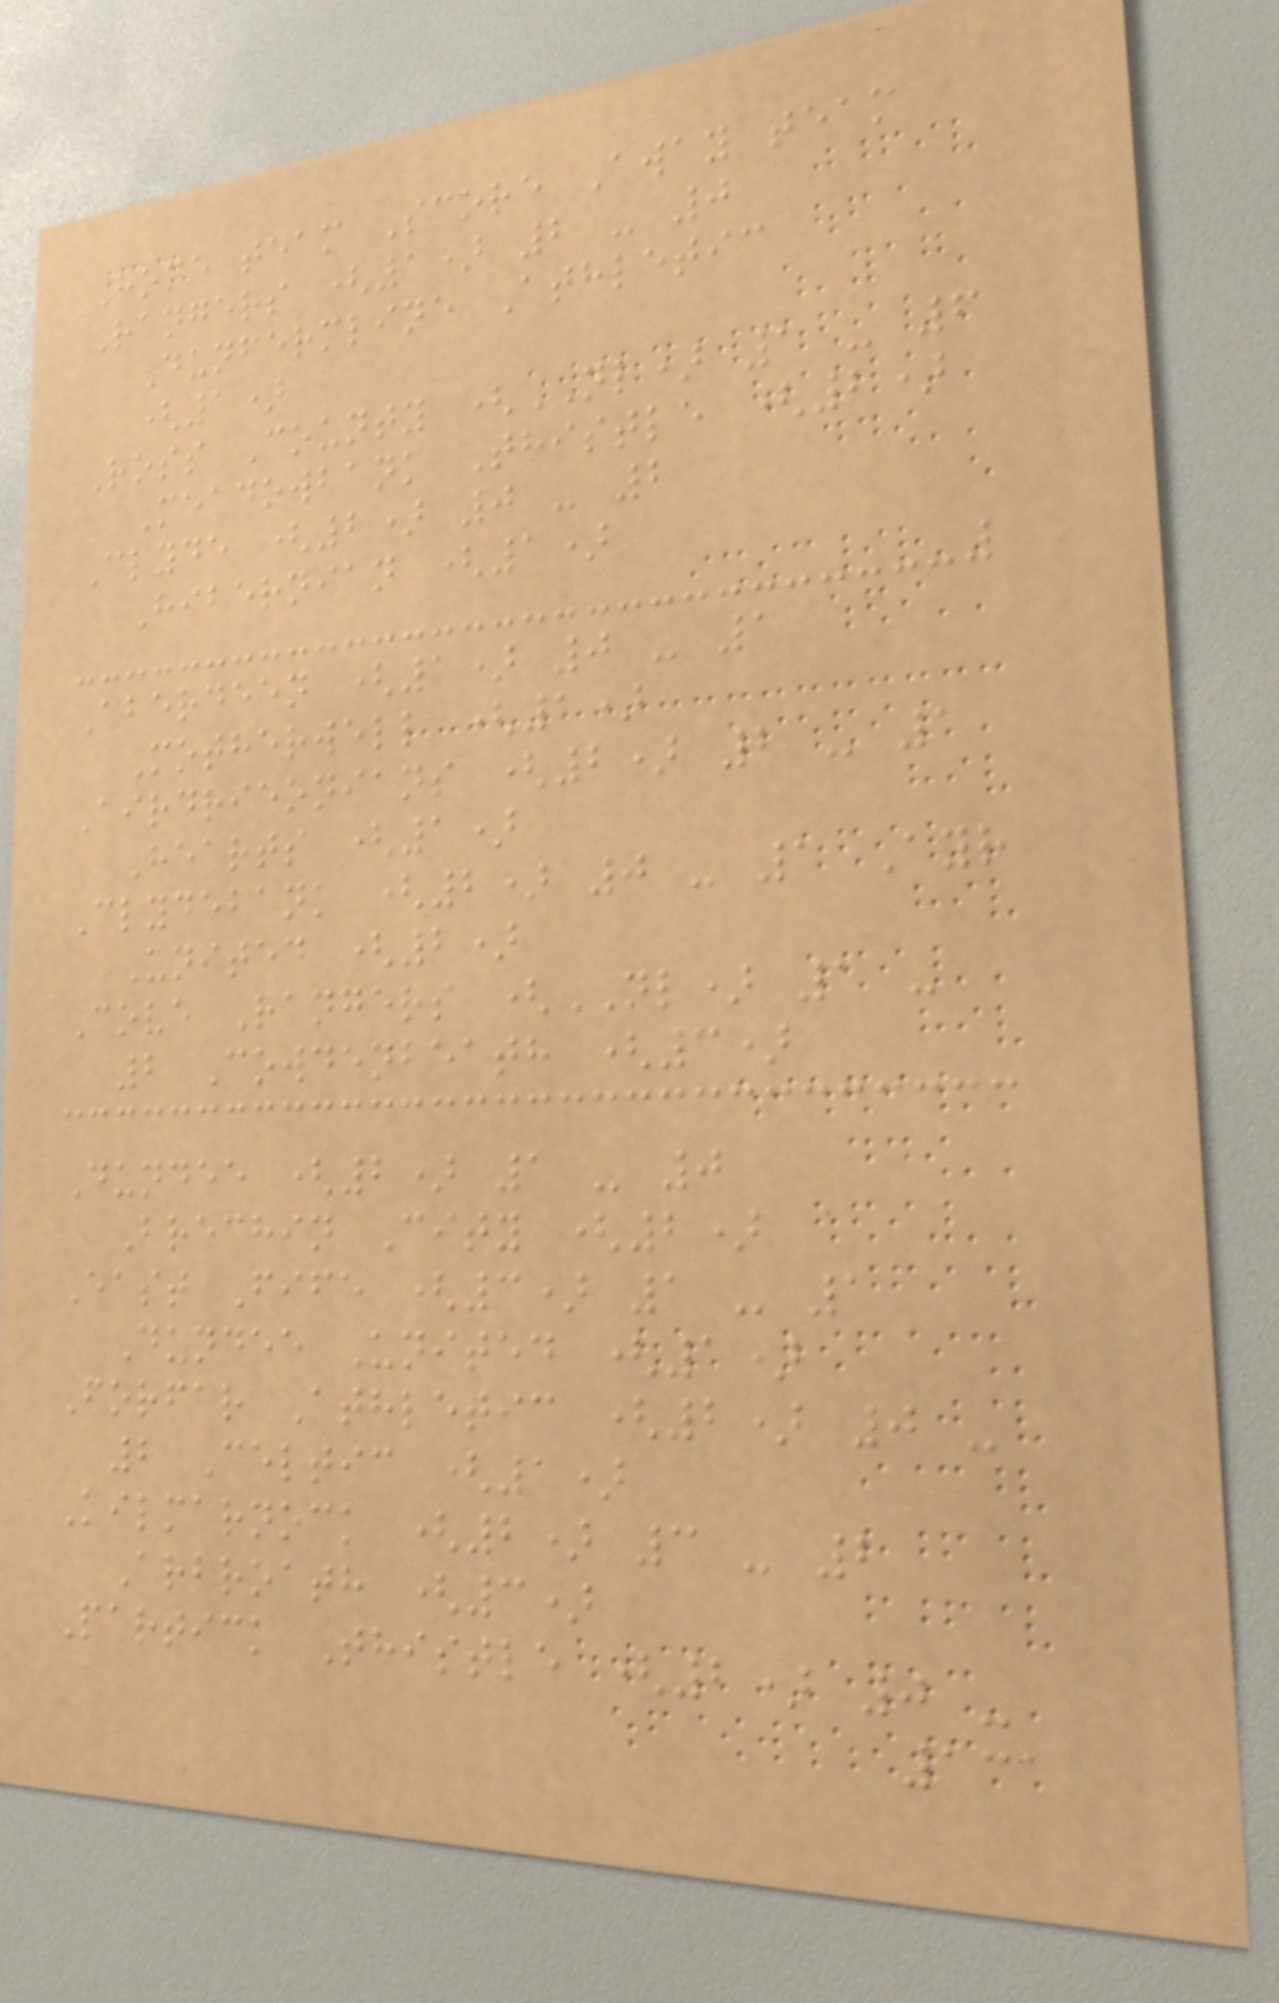Home team Score Away team
Rangers (1) 2 - 0
Dunfermline Athletic
(1)
Ross County (NL) 1 - 6
Meadowbank Thistle (2)
Clyde (2) 0 - 2
Hibernian (1)
Aberdeen (1) 0 - 1
Motherwell (1)
Airdrieonians (2) 2 - 1
Hearts (1)
Clydebank (2) 0 - 1 Ayr
United (2)
Cove Rangers (NL) 1 -
2 Cowdenbeath (3)
Dundee (2) 1 - 0
Brechin City (2)
East Fife (3) 1 - 1
Dundee United (1)
Forfar Athletic (2) 0 -
2 Celtic (1)
Kilmarnock (2) 3 - 2
Arbroath (3)
Partick Thistle (2) 0 -
131
